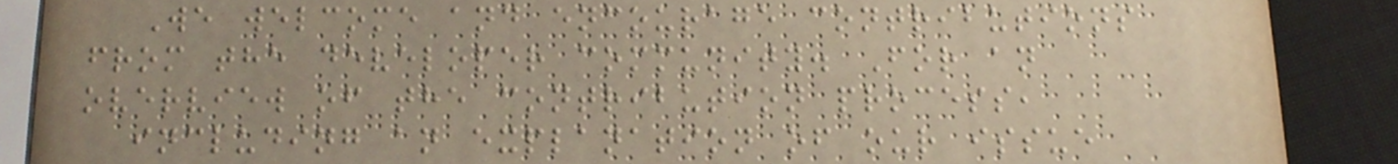We welcome and encourage contributions
from the developer community. For an
overview of the contribution process,
including an explanation of our issue
